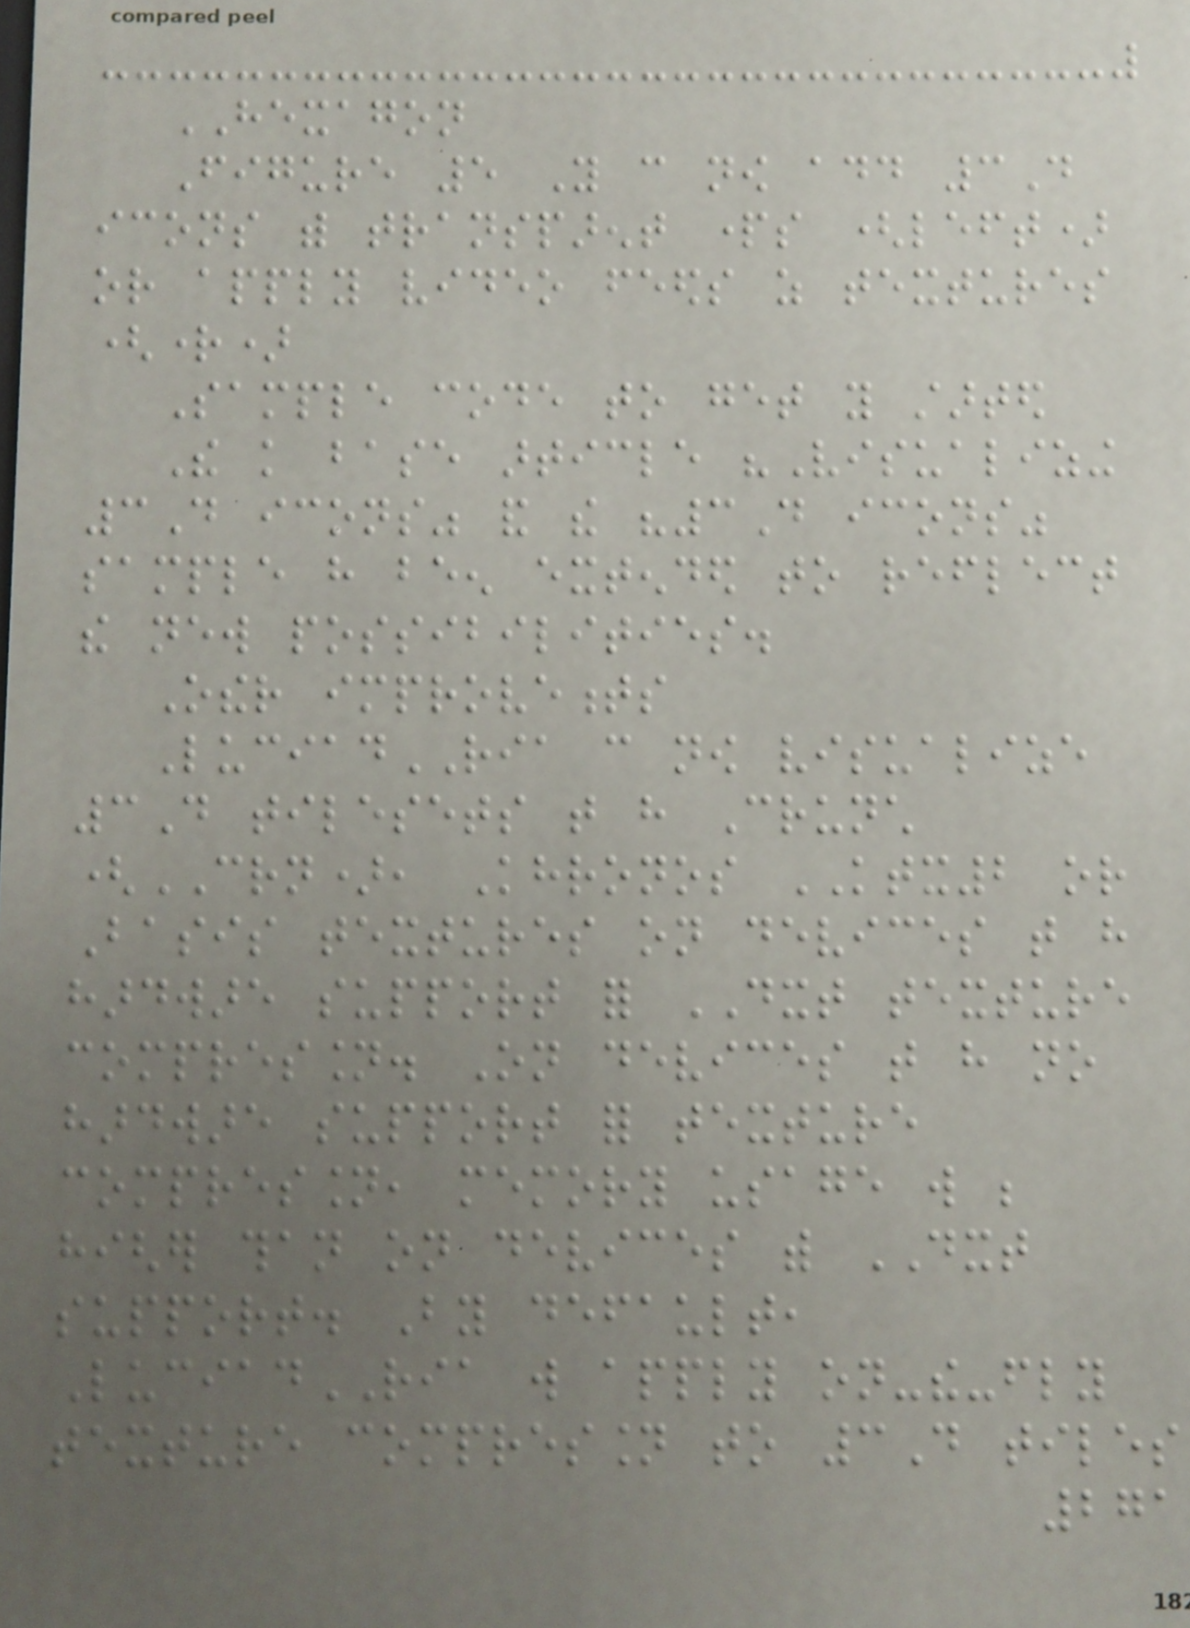HEXAGON
Figure 5 You can now add 3D
icons with transparent parts (left)
or apply video feeds as textures
(right)
Sample code to get you started
The knowledge base article "Visualizing
3D icons" and the "3D icons"
sample have been extended to reflect
the new possibilities.
Other improvements
LuciadRIA can now visualize
3D tilesets that have Crunch
(CRN), Khronos KTX2 or
Basis textures on devices that have
hardware support for DXT texture
compression. On devices that have no
hardware support for texture
compression, memory usage will be
higher than on devices with DXT
support. By default,
LuciadRIA will apply on-the-fly
texture compression to 3D tiles
271
